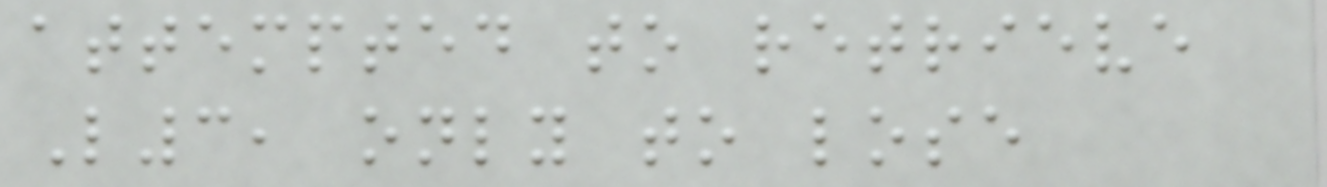attempted to retrieve
L3, only to lose
